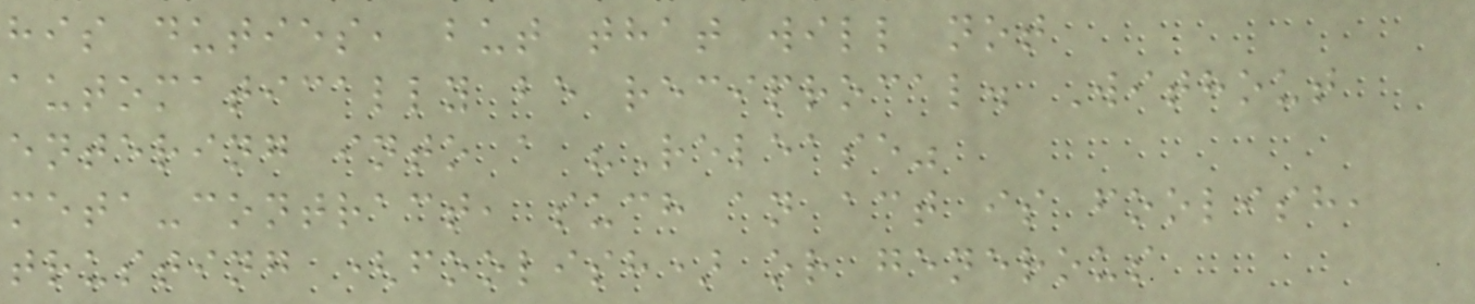his duties, but that will not
automatically be reciprocal. Without
entering into a "Release"
meta-contract, such an act is foolish,
trusting (foolish) or generous
